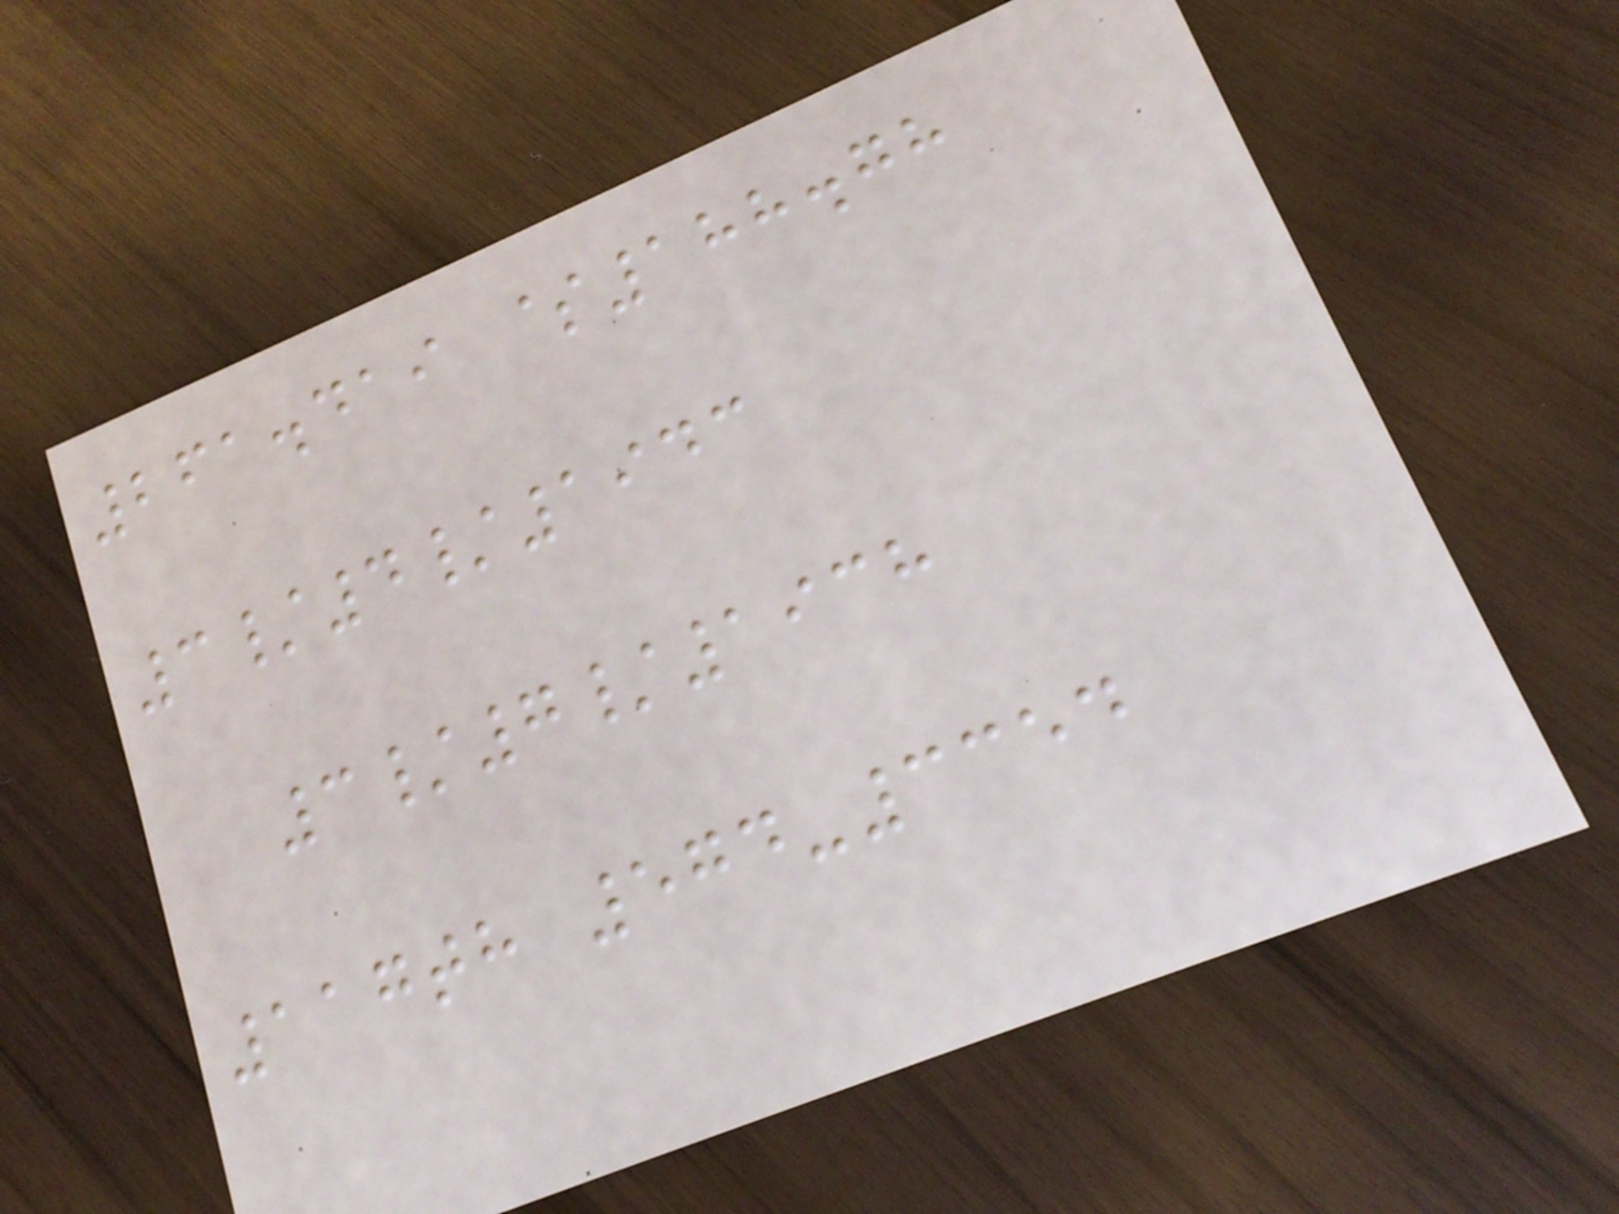261.419 $188.78
3/4/1943
3/7/1938
117th 574-3354
